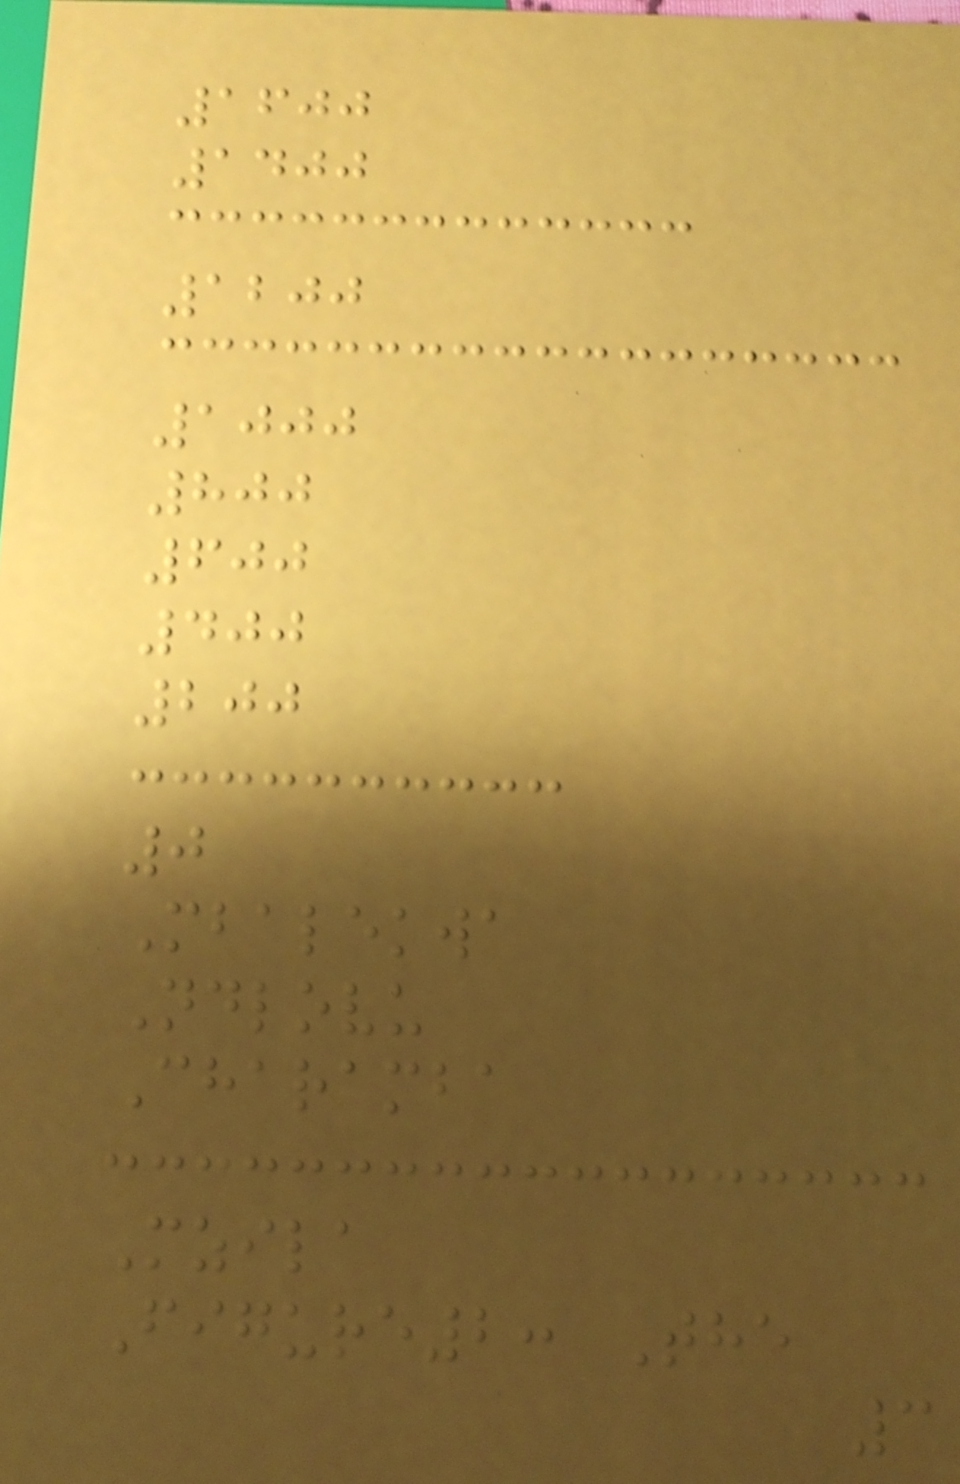1600
1400
1200
1000
800
600
400
200
0
Mbalekwa
Ndlovu
Charamba
Mzila
Figure2: The
3
